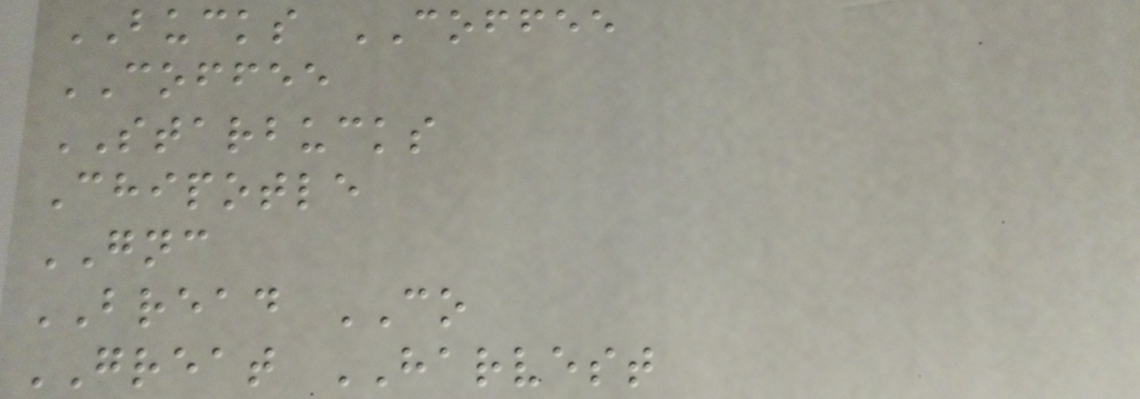BUCKS COFFEE
COFFEE
STARBUCKS
Chipotle
GNC
BREAD CO
GREAT HARVEST
